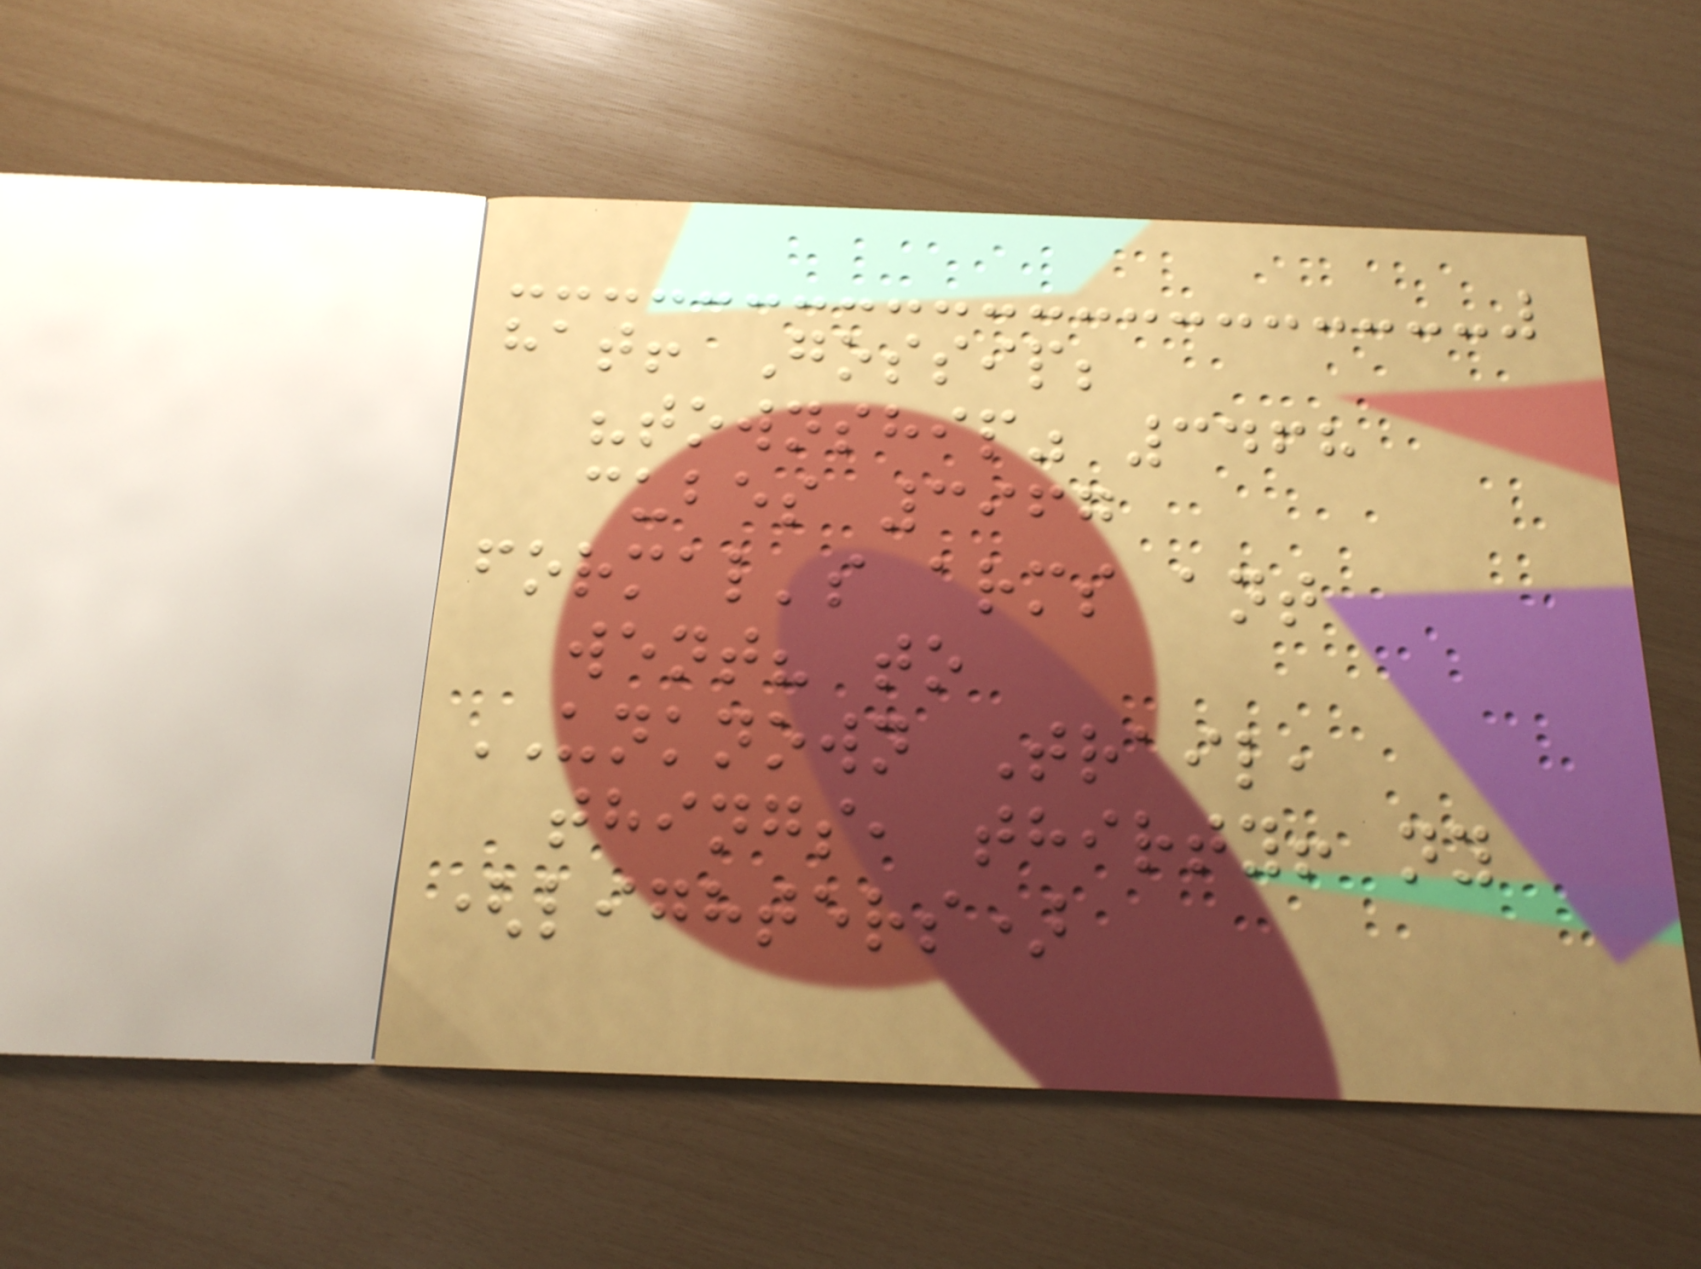hat! Gossip;
"township" 3468
cubes 3967
formal's arms ant
went? to
UNKNOWN Trail,
things, thirty! ny
(lighters)
